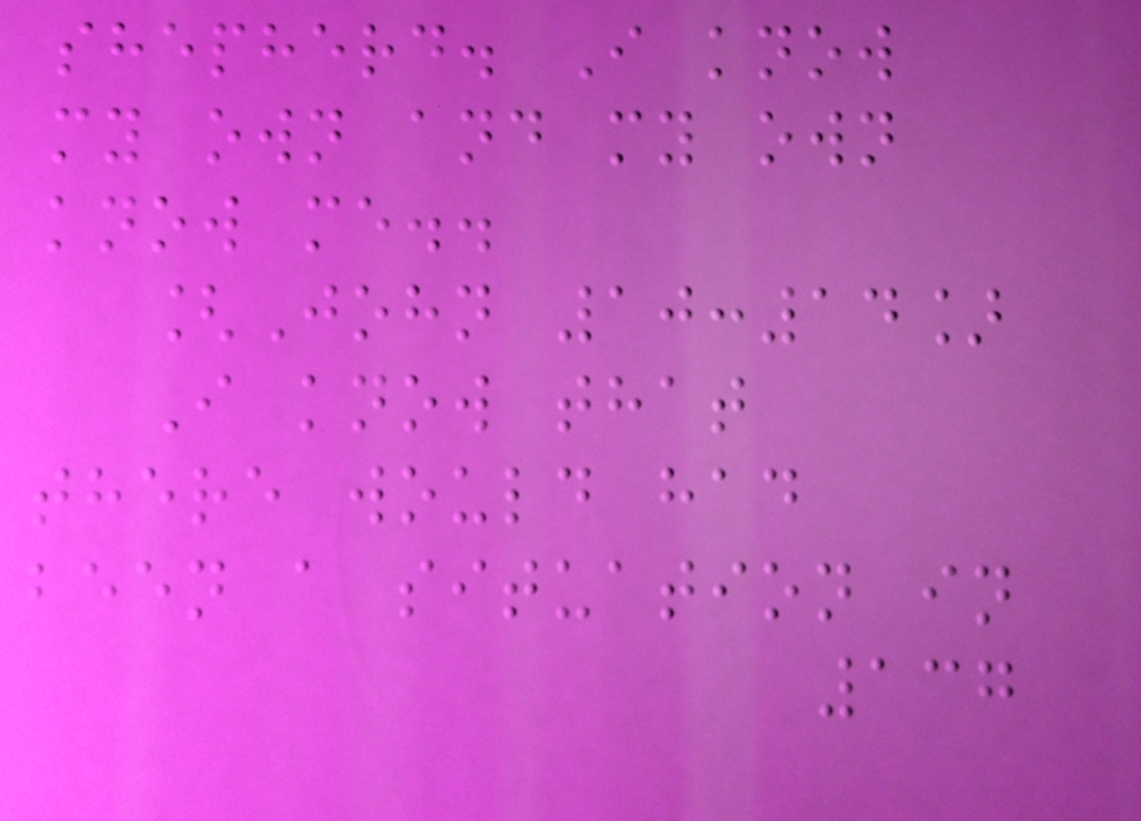shepherd. I know
my own and my own
know me..
[John 10:14]
I know that
there would had
been a situation in
137
